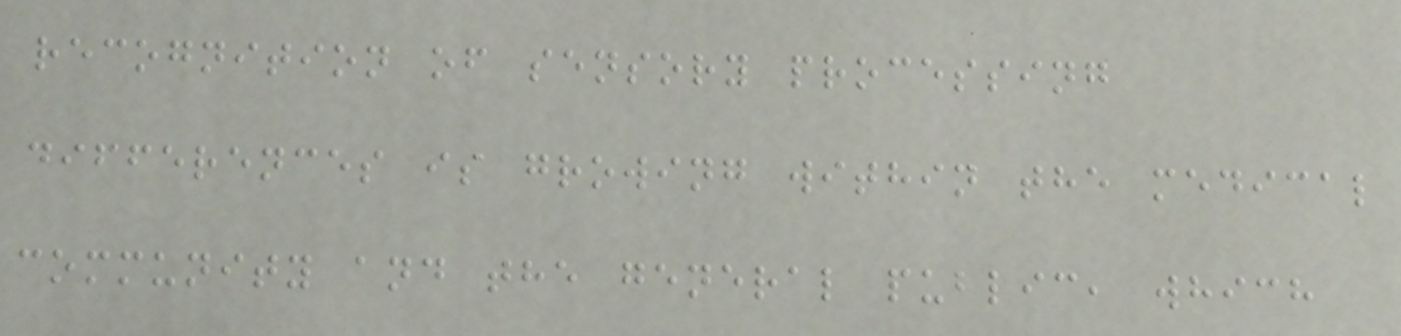recognition of sensory processing
differences is growing within the medical
community and the general public, which
